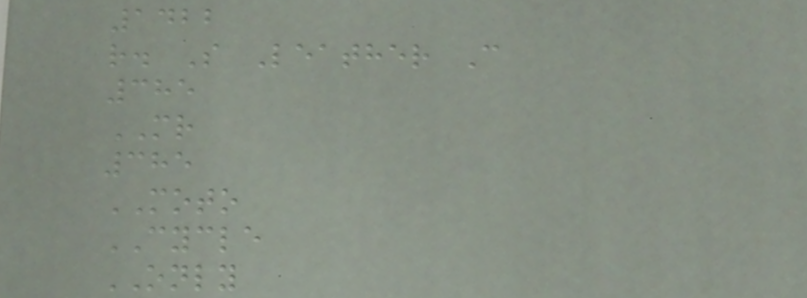1422
r. S Leather C
385
MR
385
MOTO
CYCLE
ONLY
